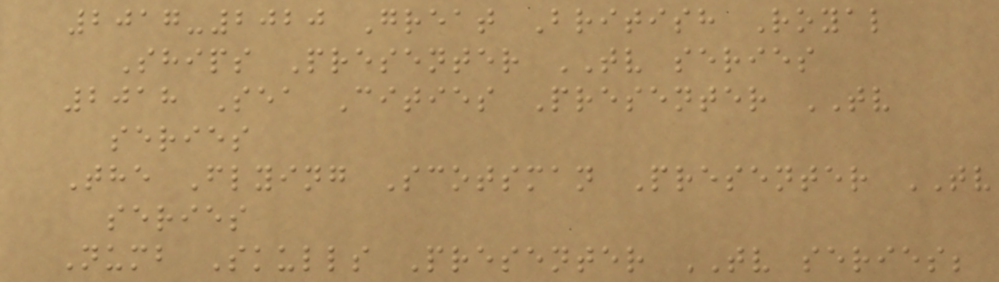2017-2020 Great British Royal
Ships Presenter TV series
2018 Sea Cities Presenter TV
series
The Flying Scotsman Presenter TV
series
Numb Skulls Presenter TV series;
